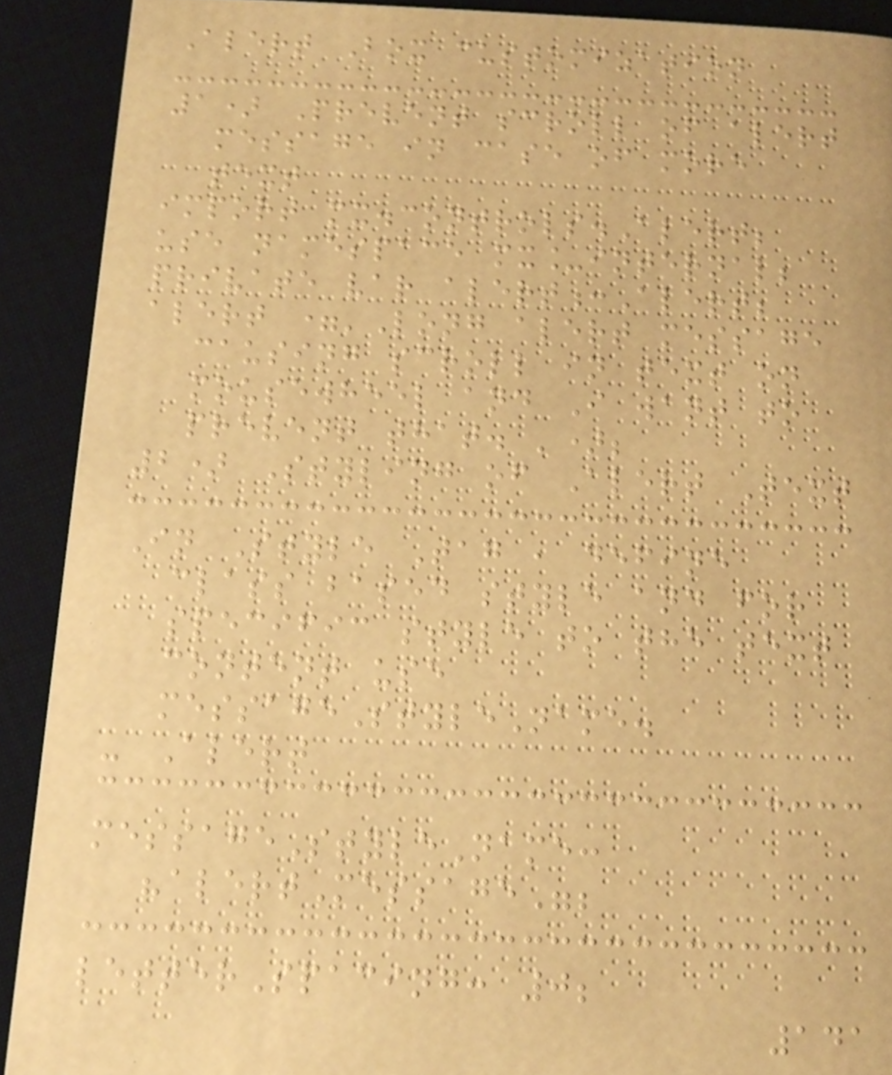Alert Box customization
1) Prevent scroll of alert
message in case of more
text
import mx.controls.Alert;
use namespace mx_internal;
private var alert:Alert;
alert ='Long alert message
causing scroll in text on
mousewheel and I want to
prevent that. ');
2) Styling of Alert Text
In Style Tag , define
class based style and for
specific style to the text
content use
messageStyleName.
- Alert
messageStyleName:
"alertMessage";
letterSpacing: 0;
141
